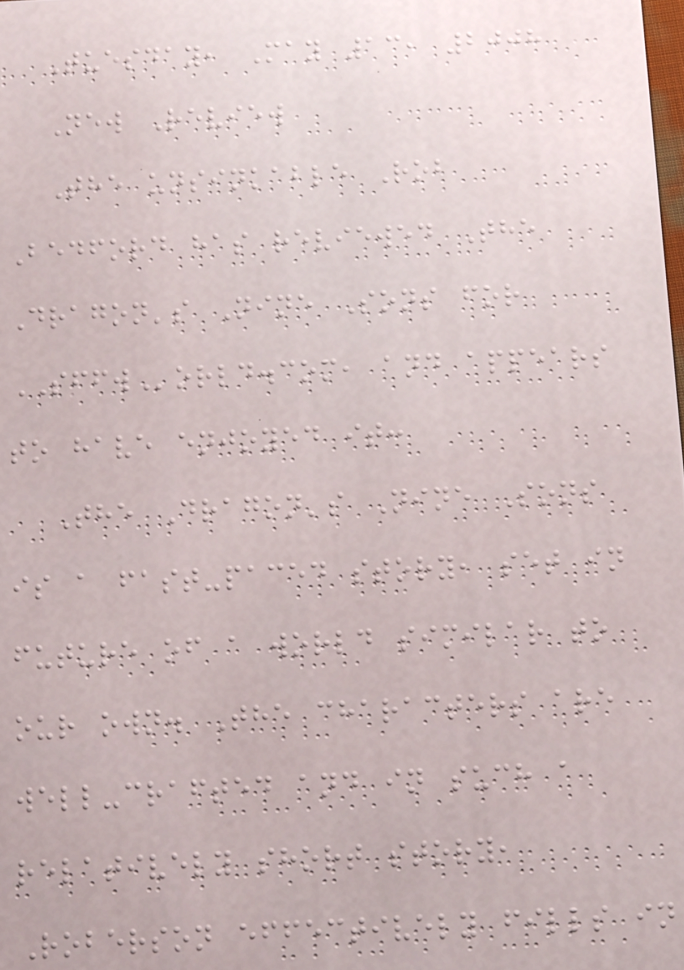Tuesday, May 13, 2008
New Review
The unsinkable Rob
Bedford has reviewed The
Dragon's Nine Sons for
SFFWorld.com, and appears
to have enjoyed it:
The Dragon's Nine Sons
is a fast-paced story, set in
future of a world similar to
our own. The characters are
well-crafted and in such a
relatively short story,
Roberson effectively fills in
